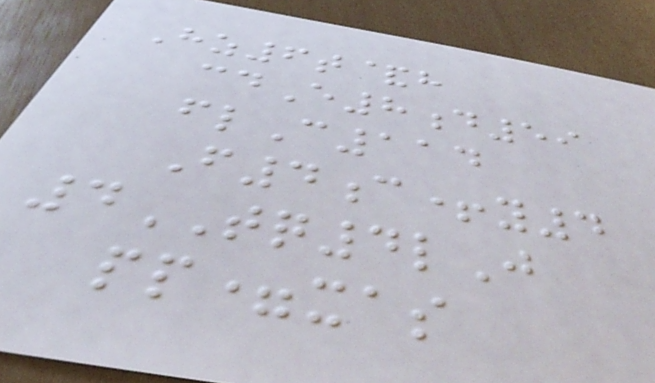Hz6t&h
cdE8d59
flC114
F4c+y4
4TQ4lJ
pp=xas
